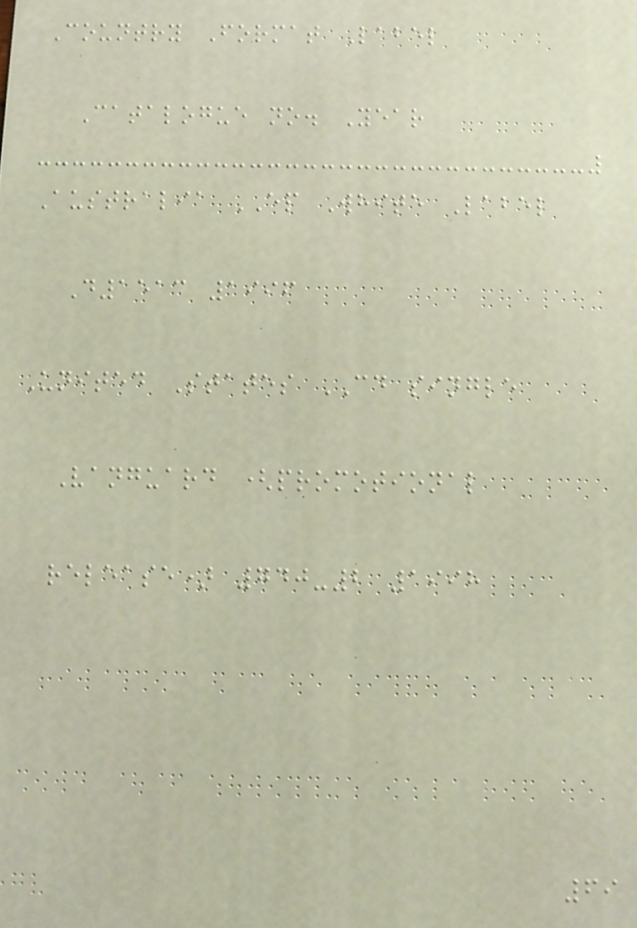Country Format Label
Catalogue no. Year
Australia EP White Label
D1513 1996
United States CD single
Vanguard (promotional
release) 740-2 1998
69
